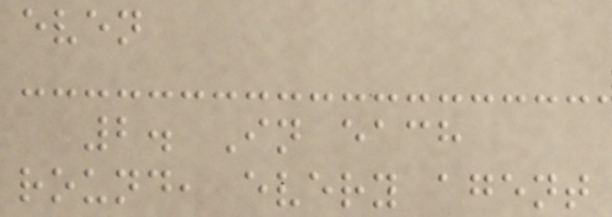even
2. In each
round, every agent
